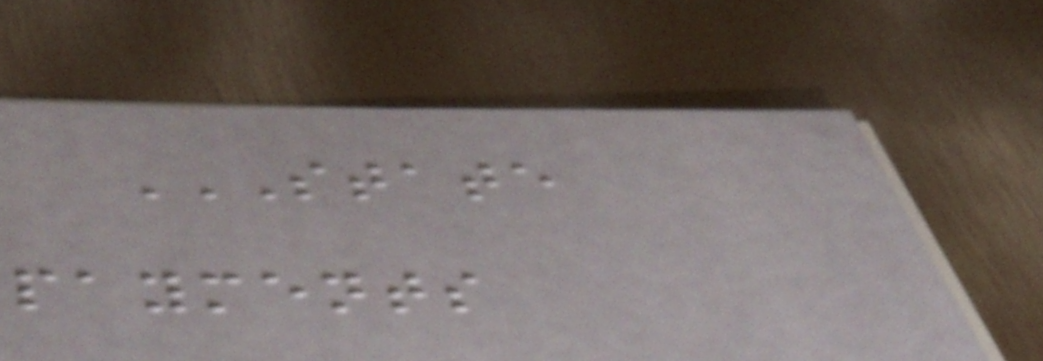STATE
PAYMENTS
